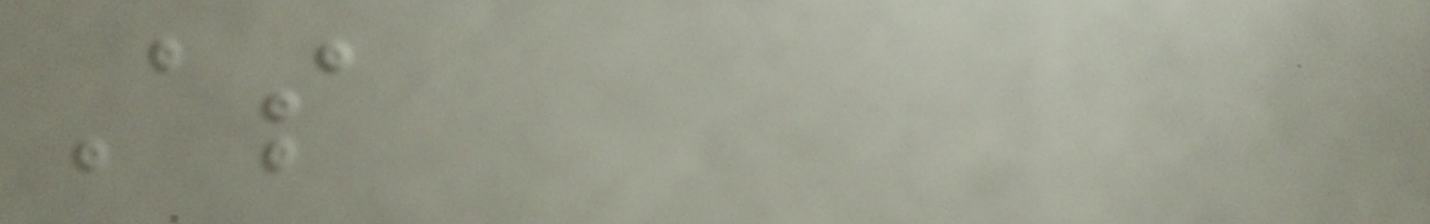As
